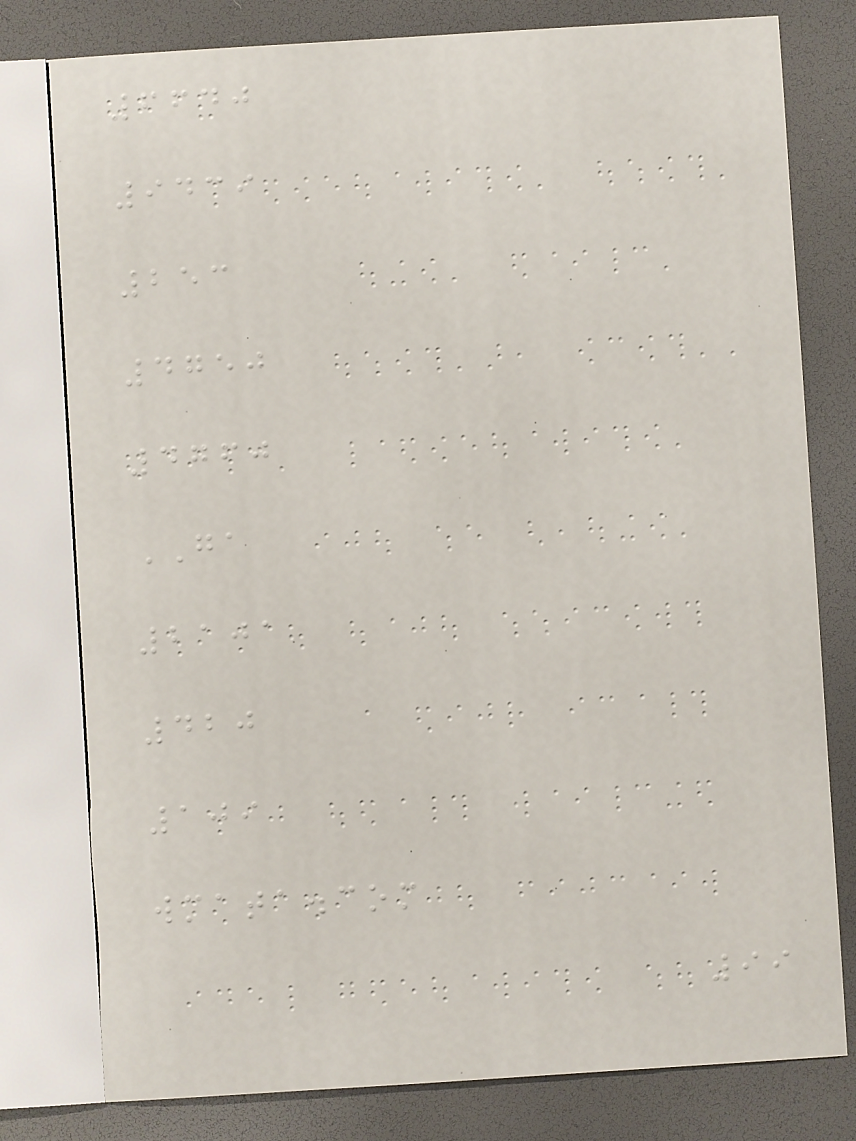6640
9439
253
4750
4760
GA
2101
420
109
wmata.com
99
